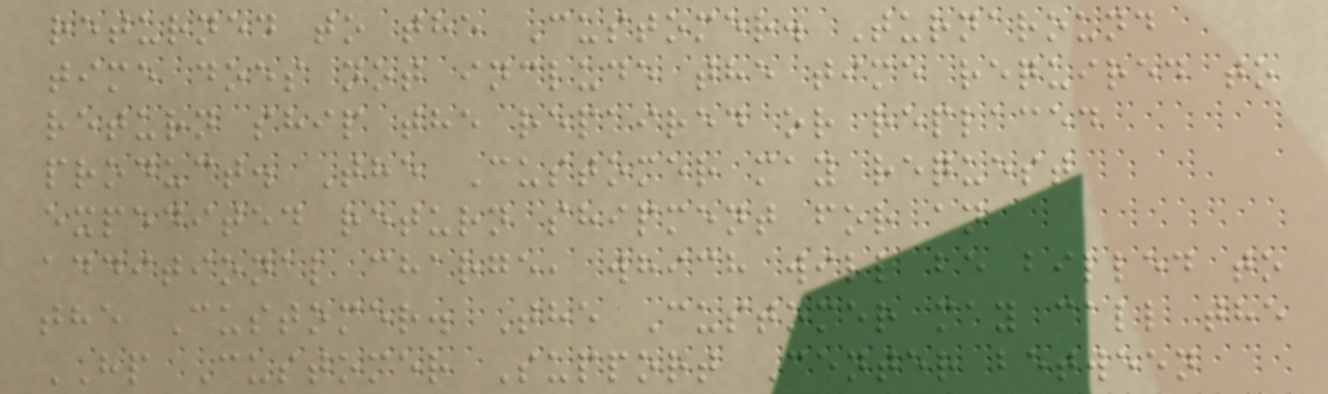returned to the Customer. Turnaround
time does not include the time required to
return ship the repaired or replaced
product. The Customer may request
expedited return shipment for an
additional charge, which will be billed to
the Customer. The Customer may call the
HP Customer Support Center between
